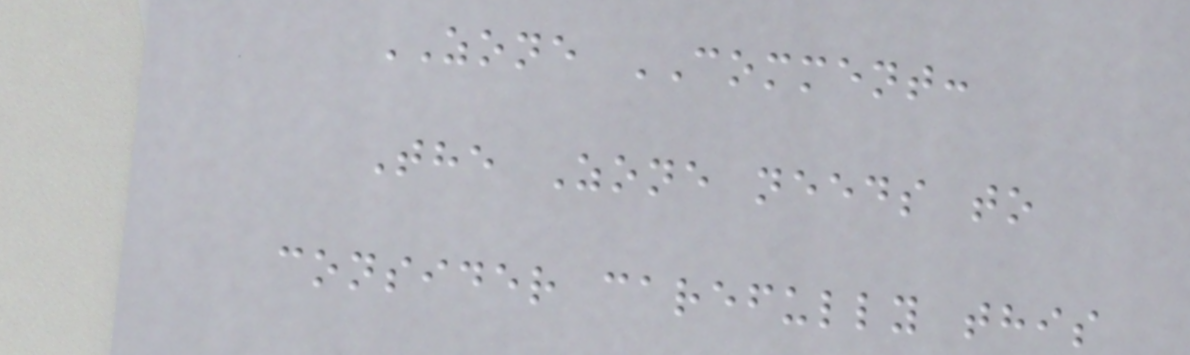ZONE COMMENT:
The Zone needs to
consider carefully this
